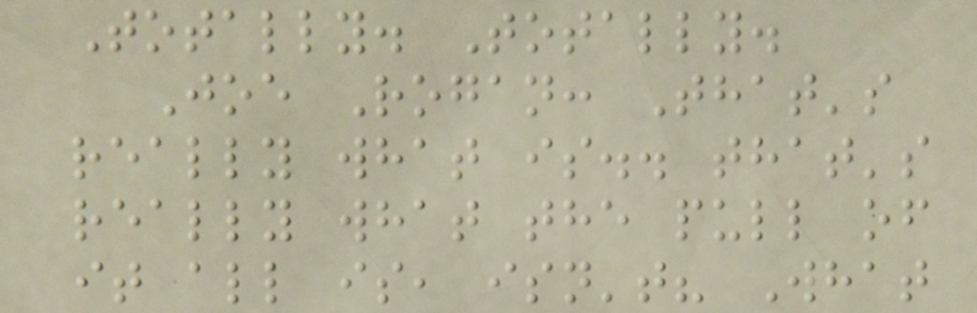Totally. Totally.
Joe Rogan: That's
really what is.. that's
really what the pull of
it all is, isn't? What
